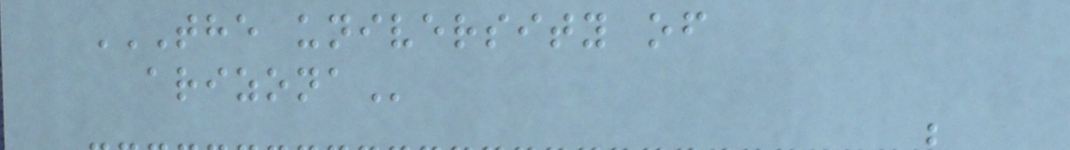THE UNIVERSITY OF
ARIZONA
